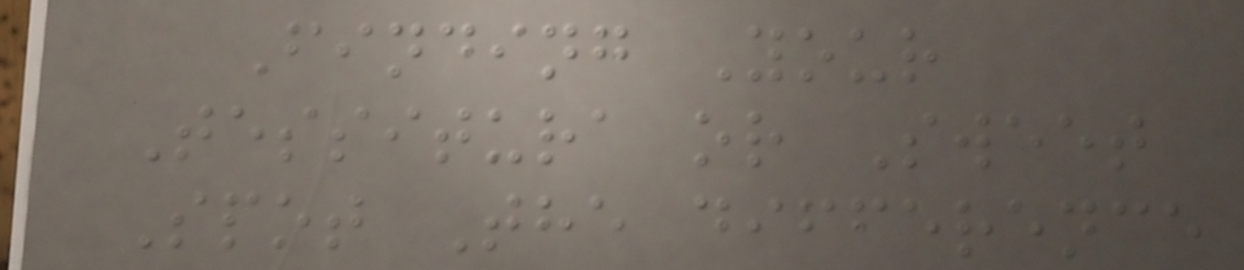Finding Your
Tessitura or Sweet
Spot The difference
